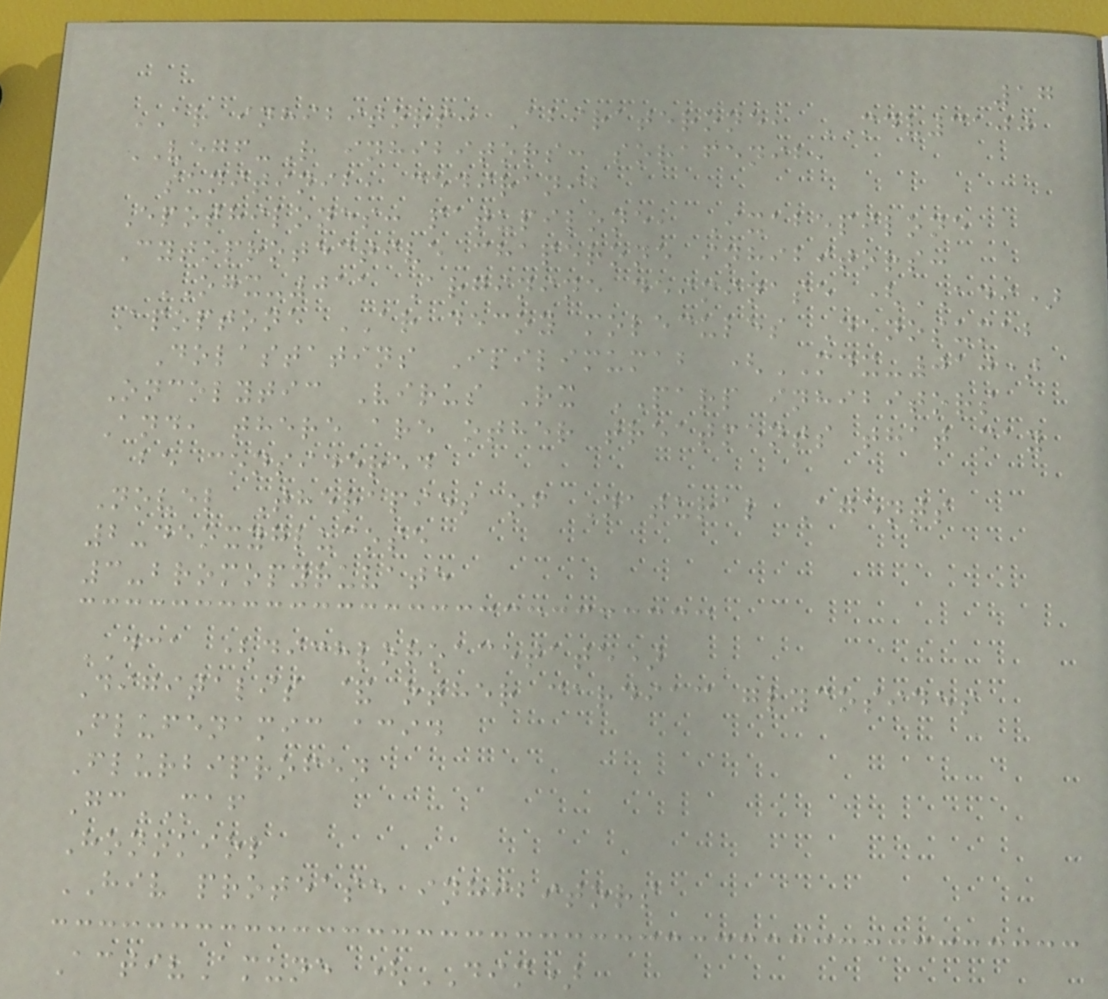17
AR inhibitors: Abiraterone, MDV3100
VEGF-R inhibitors: sorafenib,
sunitinib, cediranib
Epothilones: patupilone, Ixabepilone
Cytoprotective chaperone inhibitors:
OGX-011 Arginine deiminase (ADI)
Apoptone AR decoy molecules Denosumab
Dolastatins Ipilimumab (MDX-010)
Oncolytic Virus Rx PARP inhibitors
And, there are other treatments that may
be considered
Novel Therapies of Natural Agents
2-deoxyglucose
3-bromopyruvate
DCA (dichloroacetate)
Digitalis & other cardiac glycosides
Flufenamic acid
Flurbiprofen
GcMAF
Honokiol
HIV protease inhibitors
ActivAmune (DIM)
